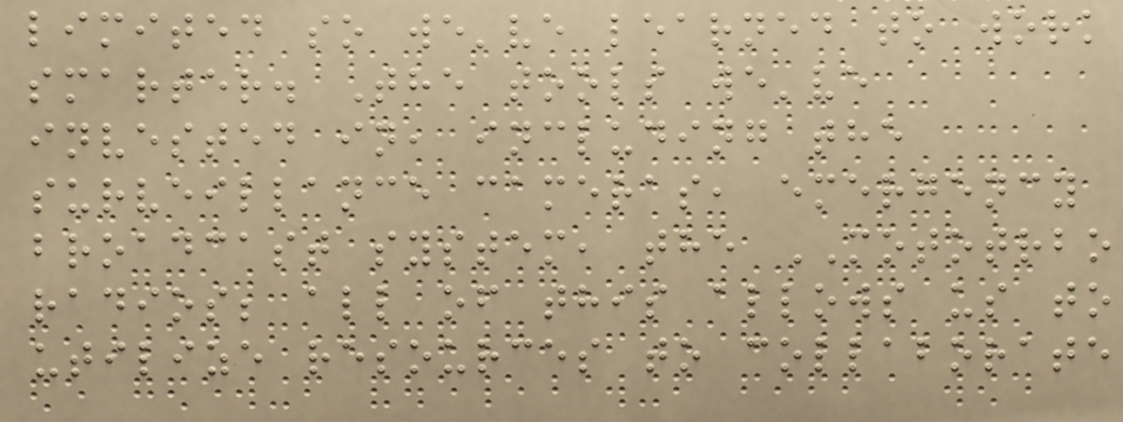limited so we've learned to work
smarter. The tools we've
invested in, including the
surveillance cameras, emergency
broadcast system, the MOTOTRBO
radios; all of this allows us to
utilize resources to collaborate
